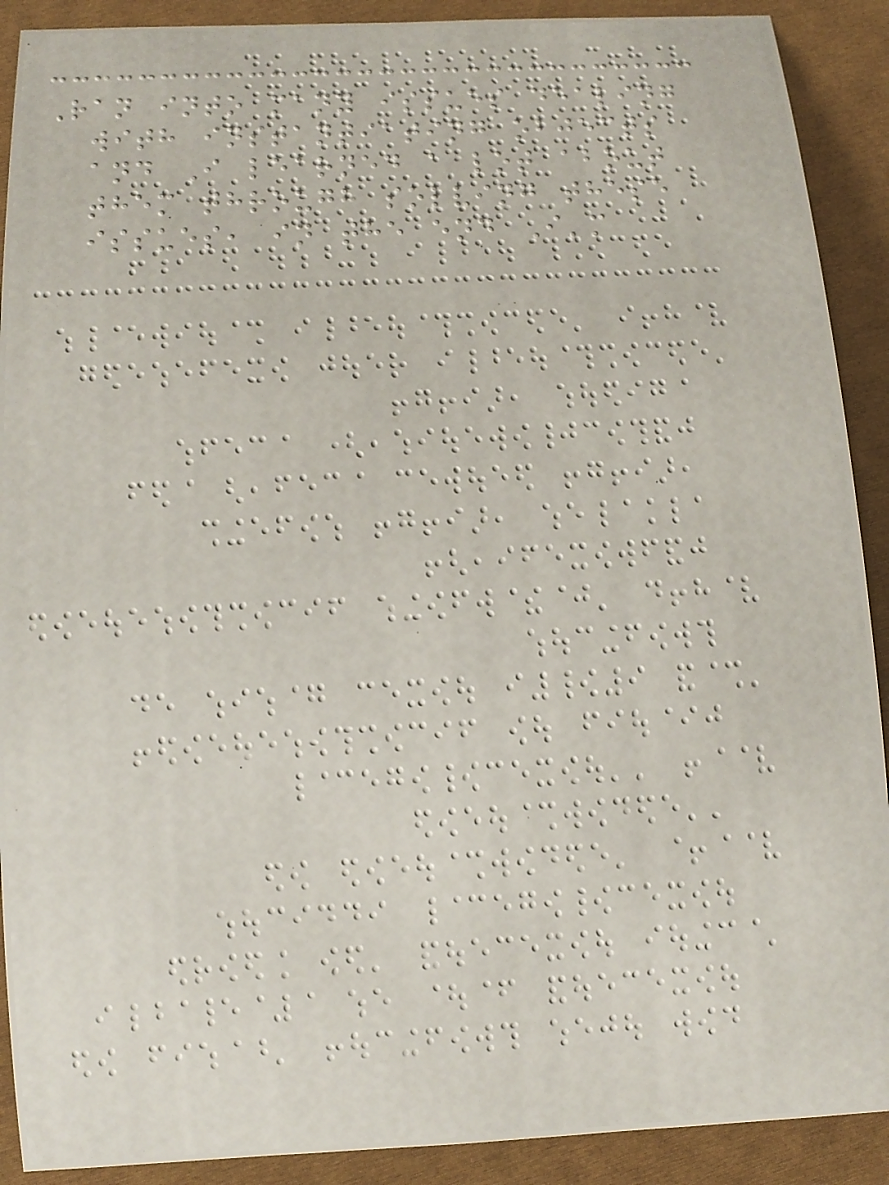Ran into many issues dealing
with instantiating objects
and I learned a lot about
them through solving these
issues, in the end I'm
